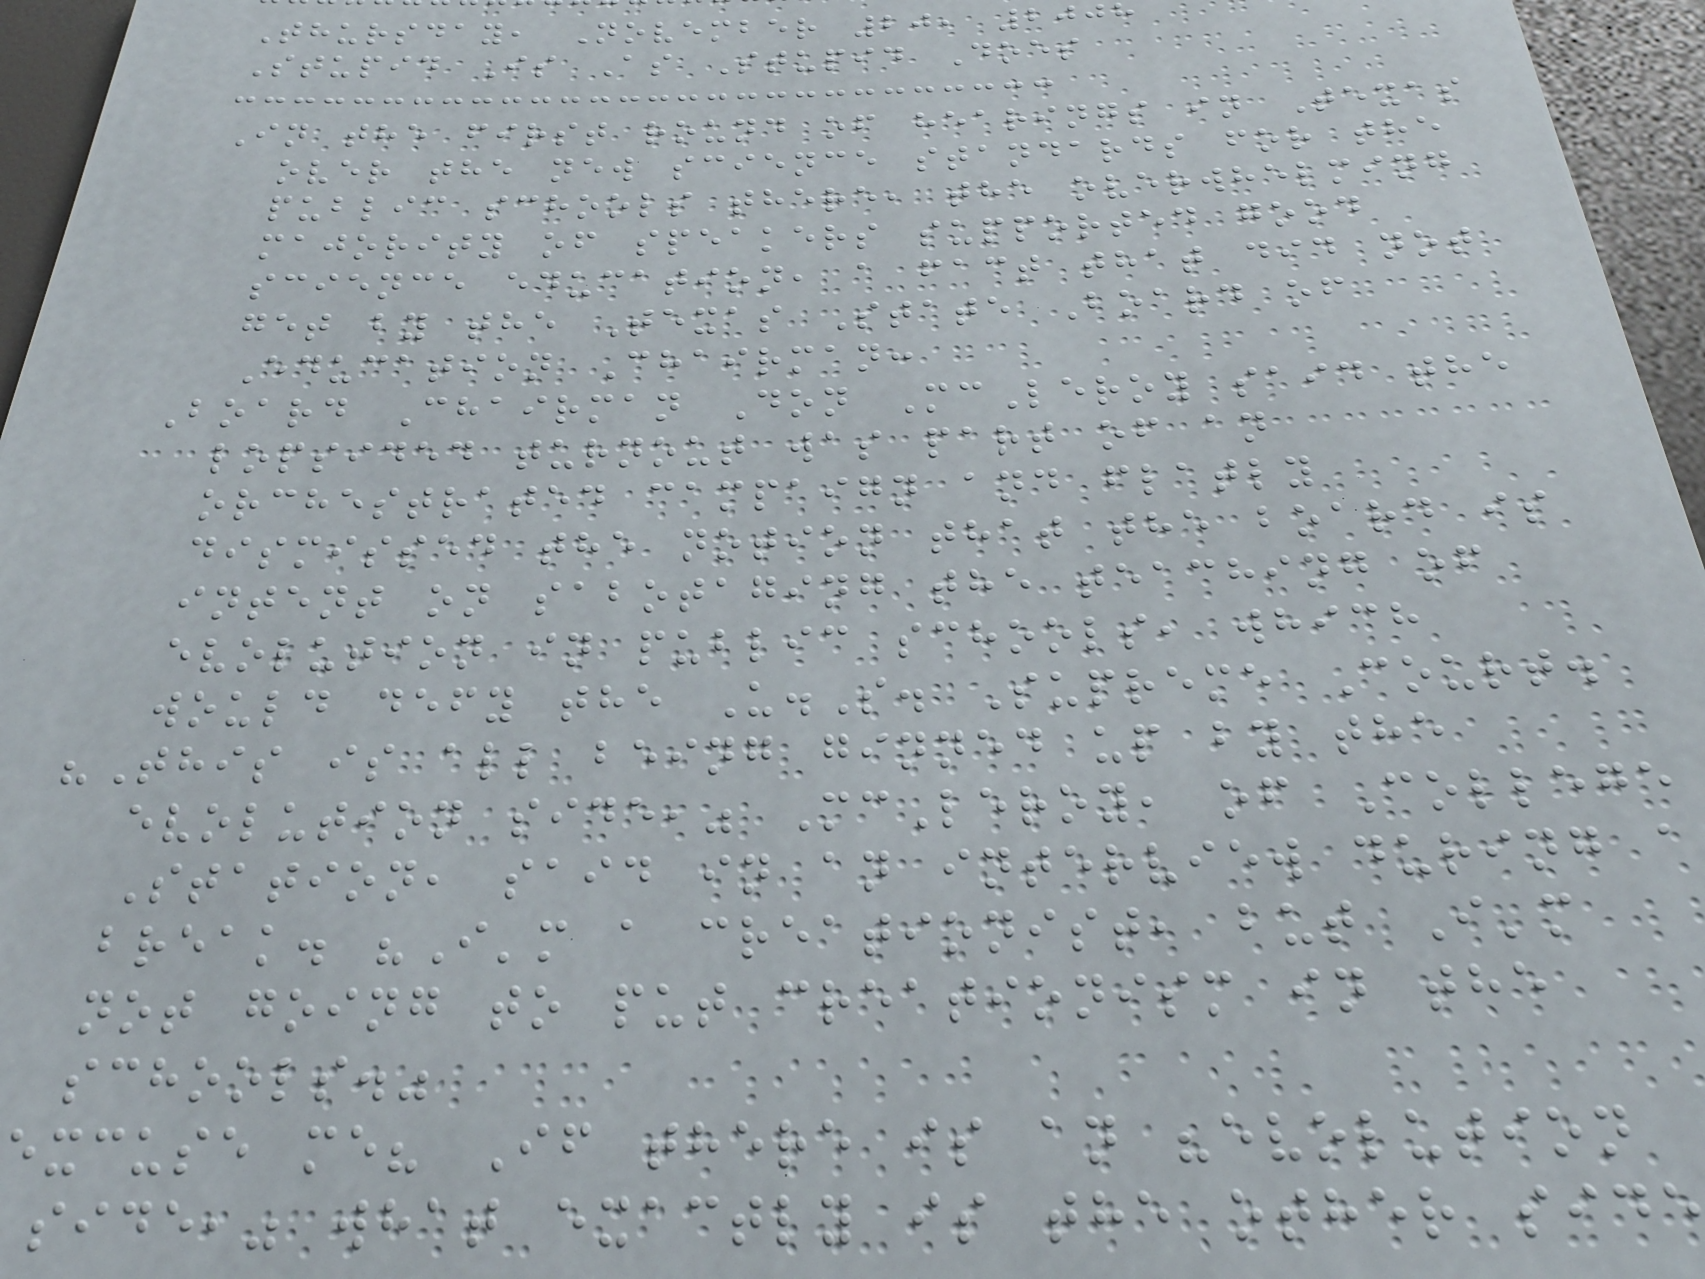Thursday, November 20, 2008
Stupid Is As Stupid Does
In the first round of hearings in Texas
over the new science standards for the
public schools there, the overwhelming
majority of speakers supported good
science education, a fact that did not
get by the Texas State Board of
Education Chairman:
Board Chairman Don McLeroy said the
lopsided turnout was part of an
orchestrated campaign and flatly
dismissed the notion that the board is
intent on sabotaging the teaching of
evolution in public schools, which
would defy the U.S. Supreme Court.
"This is all being ginned up by the
evolution side," McLeroy, of College
Station, said in an interview during a
break. "I'm a creationist, but I'm
not going to put creationism in the
schools."
excuse me? If there is an "evolution
side," what exactly is the other sid
